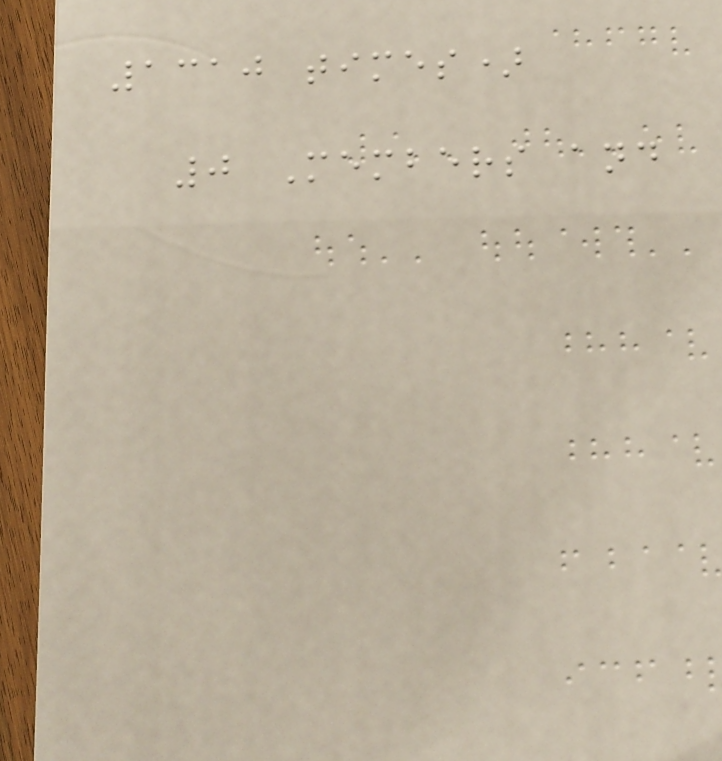1310 times)
0 Members and
